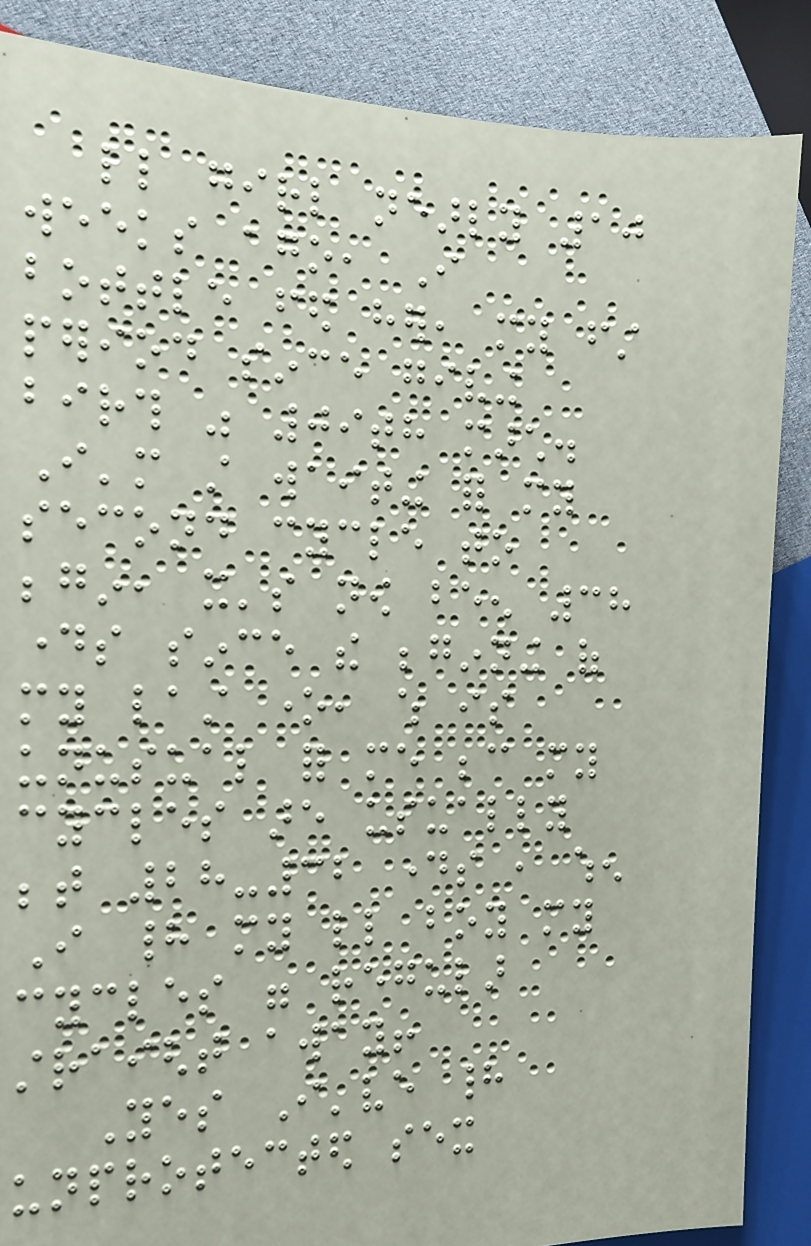little girl nearly 10
weeks ago, I
bottle fed her, my first
period since giving
birth was 09th march.
I'm still waiting for my
second cycle to
begin, it's now been 38
days since the beginning of
my last one, which is
unusual for me because my
cycles are usually
between 28-32 days , when
I had my little boy my
cycles were regular
straight away!
Yes I've had
unprotected sex
